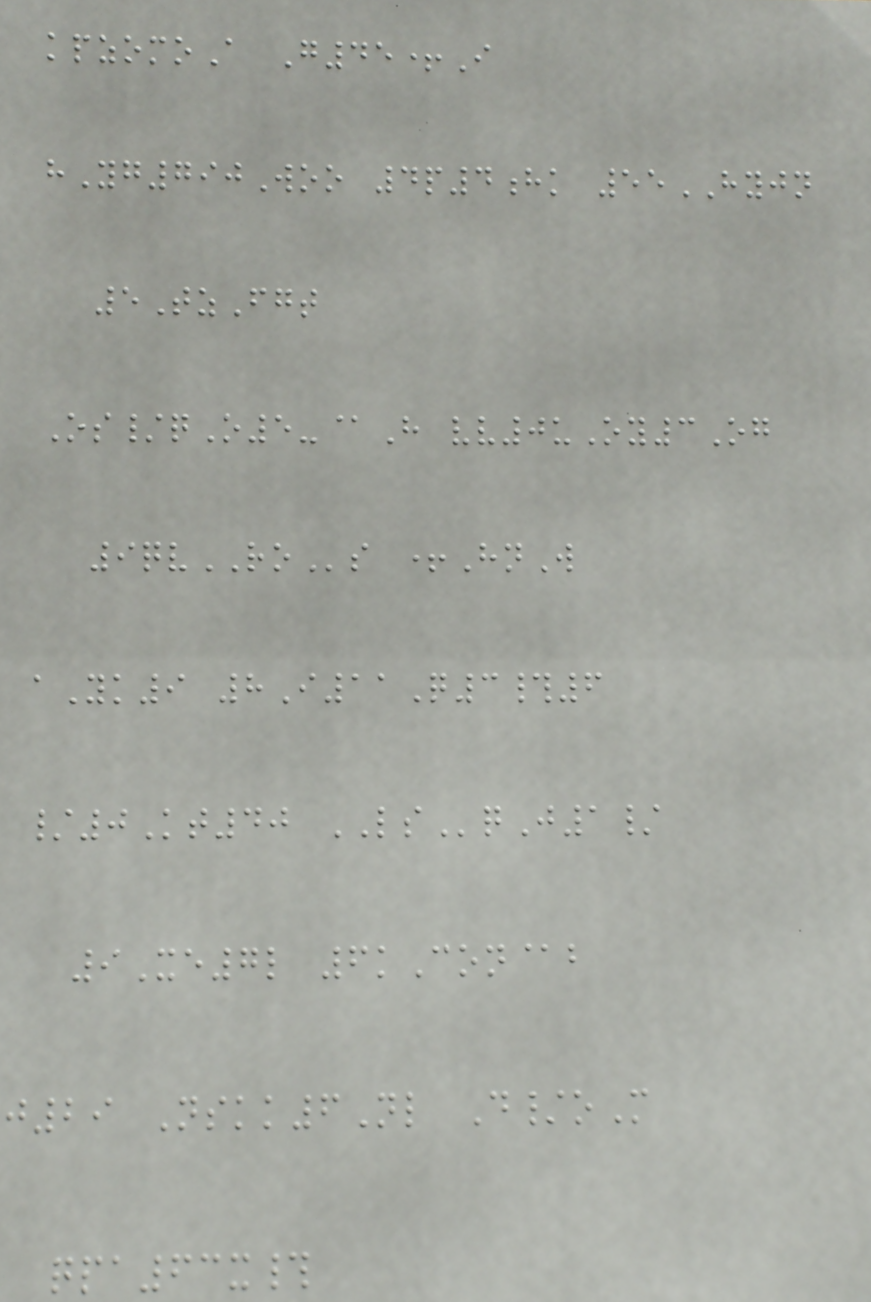kpzomoA G45+I
hYg790Woo 4p4hk 55HYJN
5TzFgt
Os/qO5-@H vv0uOy3Og
9qvROs +HnW
aYk9 8I11Q3#6
/0Kt40 LSqJ1/
9Xe7l 6kCon@b
j29 Nskk6Nl D/oM
qpa63x#
